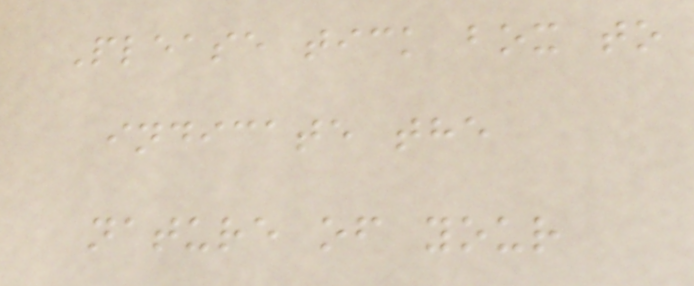Please tick box to
indicate the
nature of your
